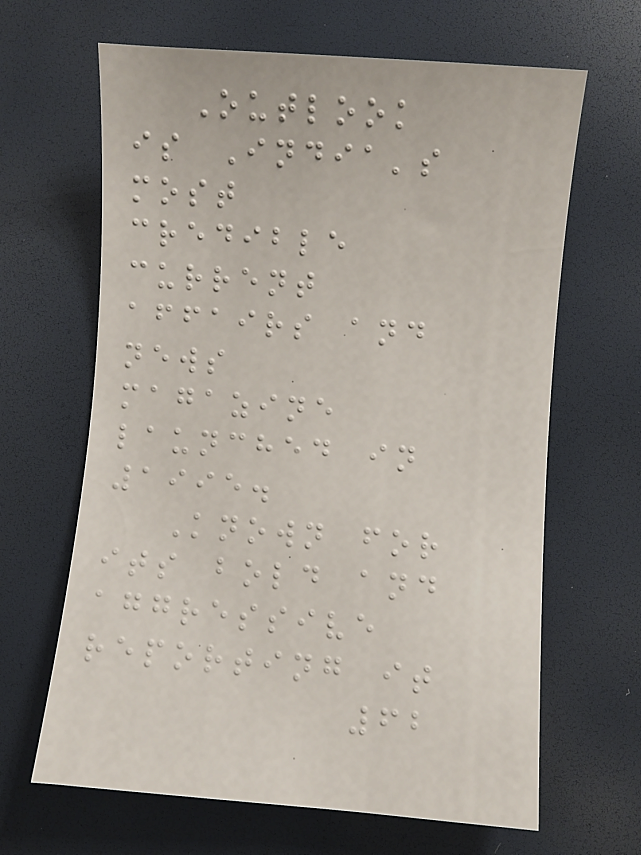Outlook
is India's
most
credible
current
affairs and
news
magazine
launched in
1995.
Known for
its bold and
aggressive
reporting it
62
